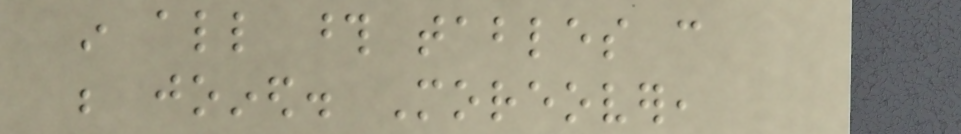in all those tables can
be joined. Moreover,
